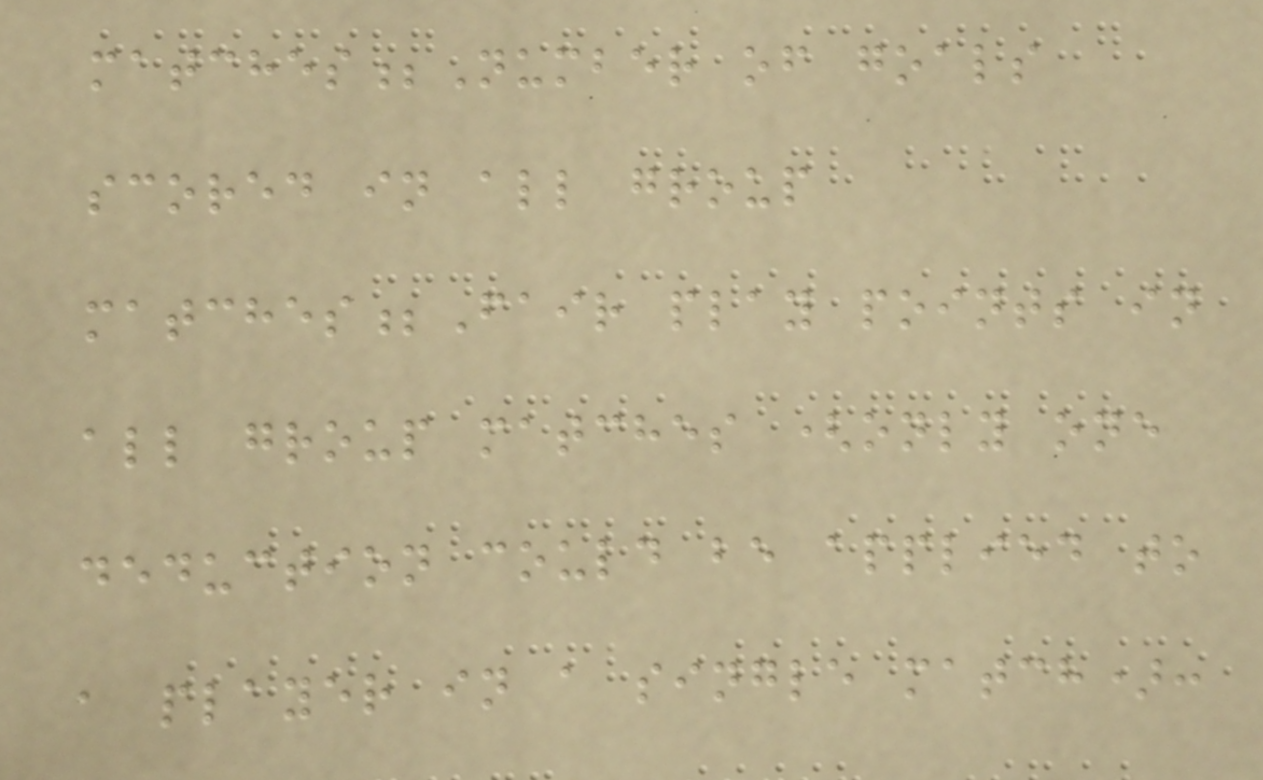matches;Number of goals
scored in all group
matches;Fair play points in
all group matches (only one
deduction could be applied to
a player in a single match):
